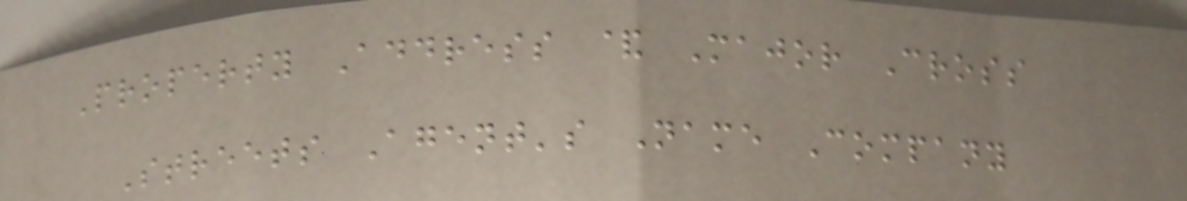Property Address & Major Cross
Streets Agent's Name Company
